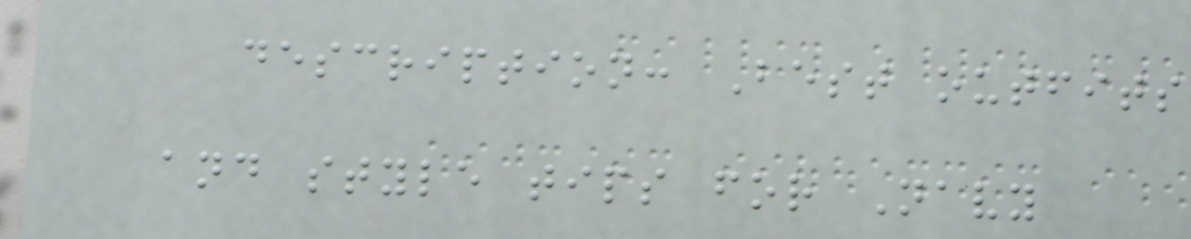description: Best outfits
and style tips for Navy
